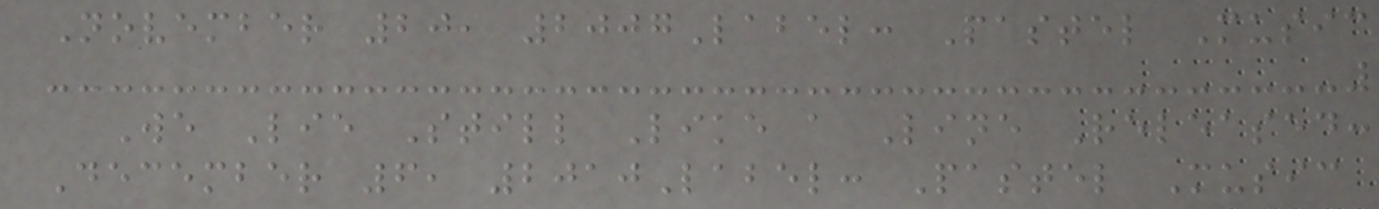November 20, 2007Label: Pastel Music
We Lie Still Like a Line Released:
December 6, 2010Label: Pastel Music
